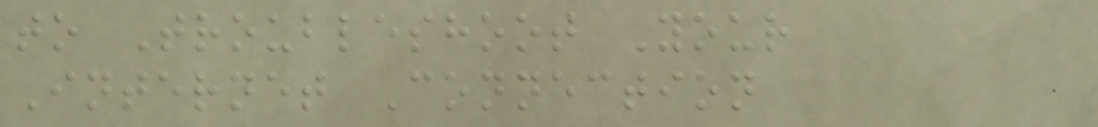to Troubleshoot Your
Internet Connection
